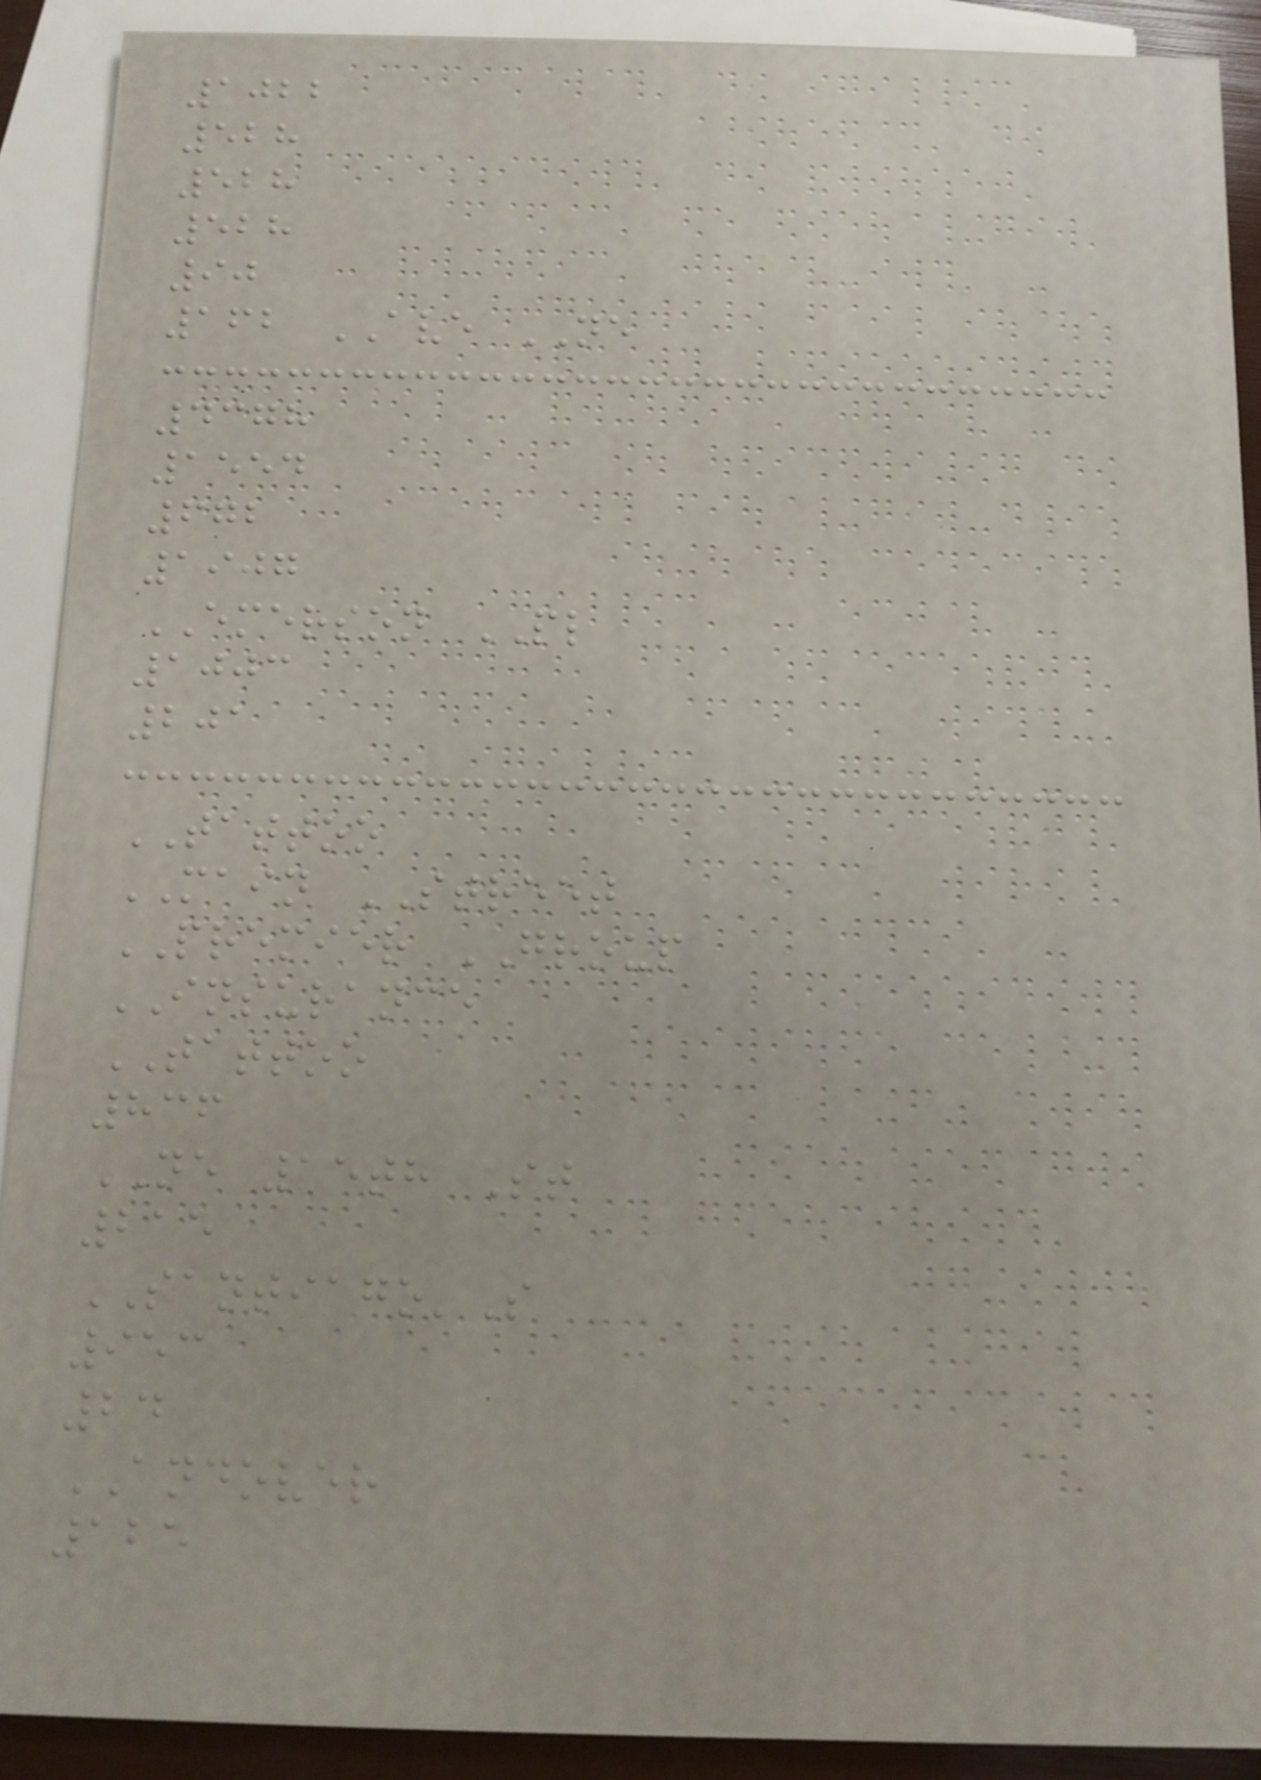1022
528
528
528
90
162 AVE NE
4378
1554
672
1907
EMERSON PL
1003
201
TATTOO
MAIN STREET
PREMIER GROUP
INSURANCE
TATTOO
836
NE 15th St
215
SANTIAGO'S
953
24
ANDOVER
125
